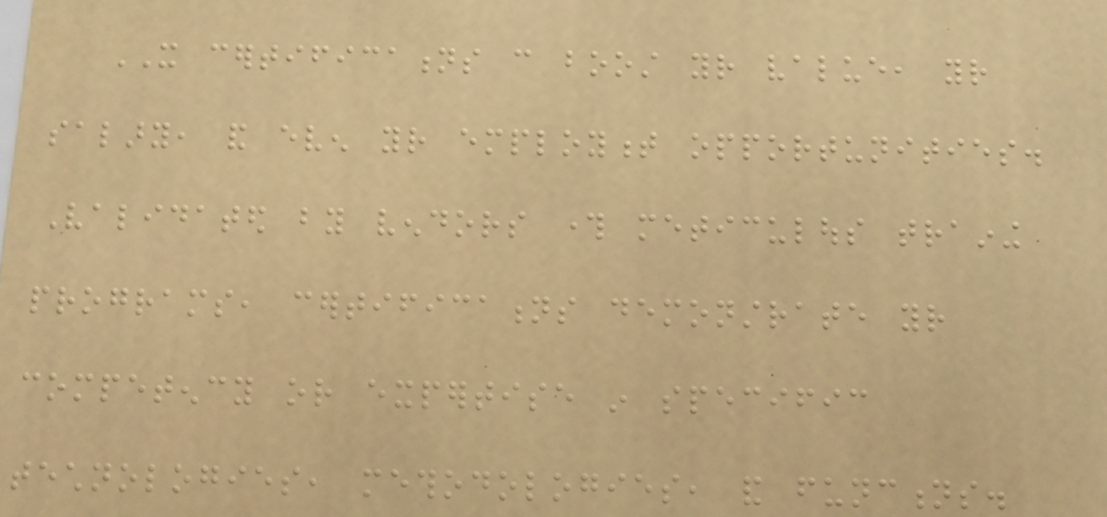IT certifications can boost your value, your
salary, and even your employment opportunities.
Validated by vendors through meticulous training
programs, certifications demonstrate your
competency or expertise in specific
technologies, methodologies, and functions.
